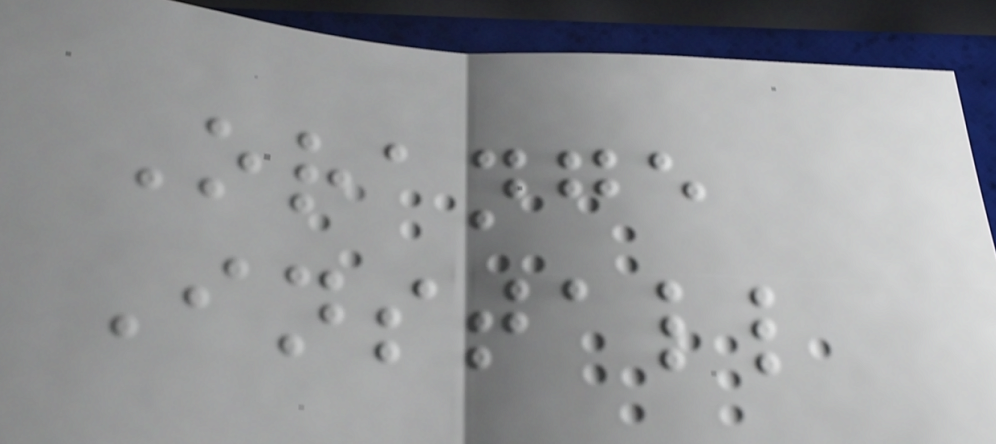Orange
Install
